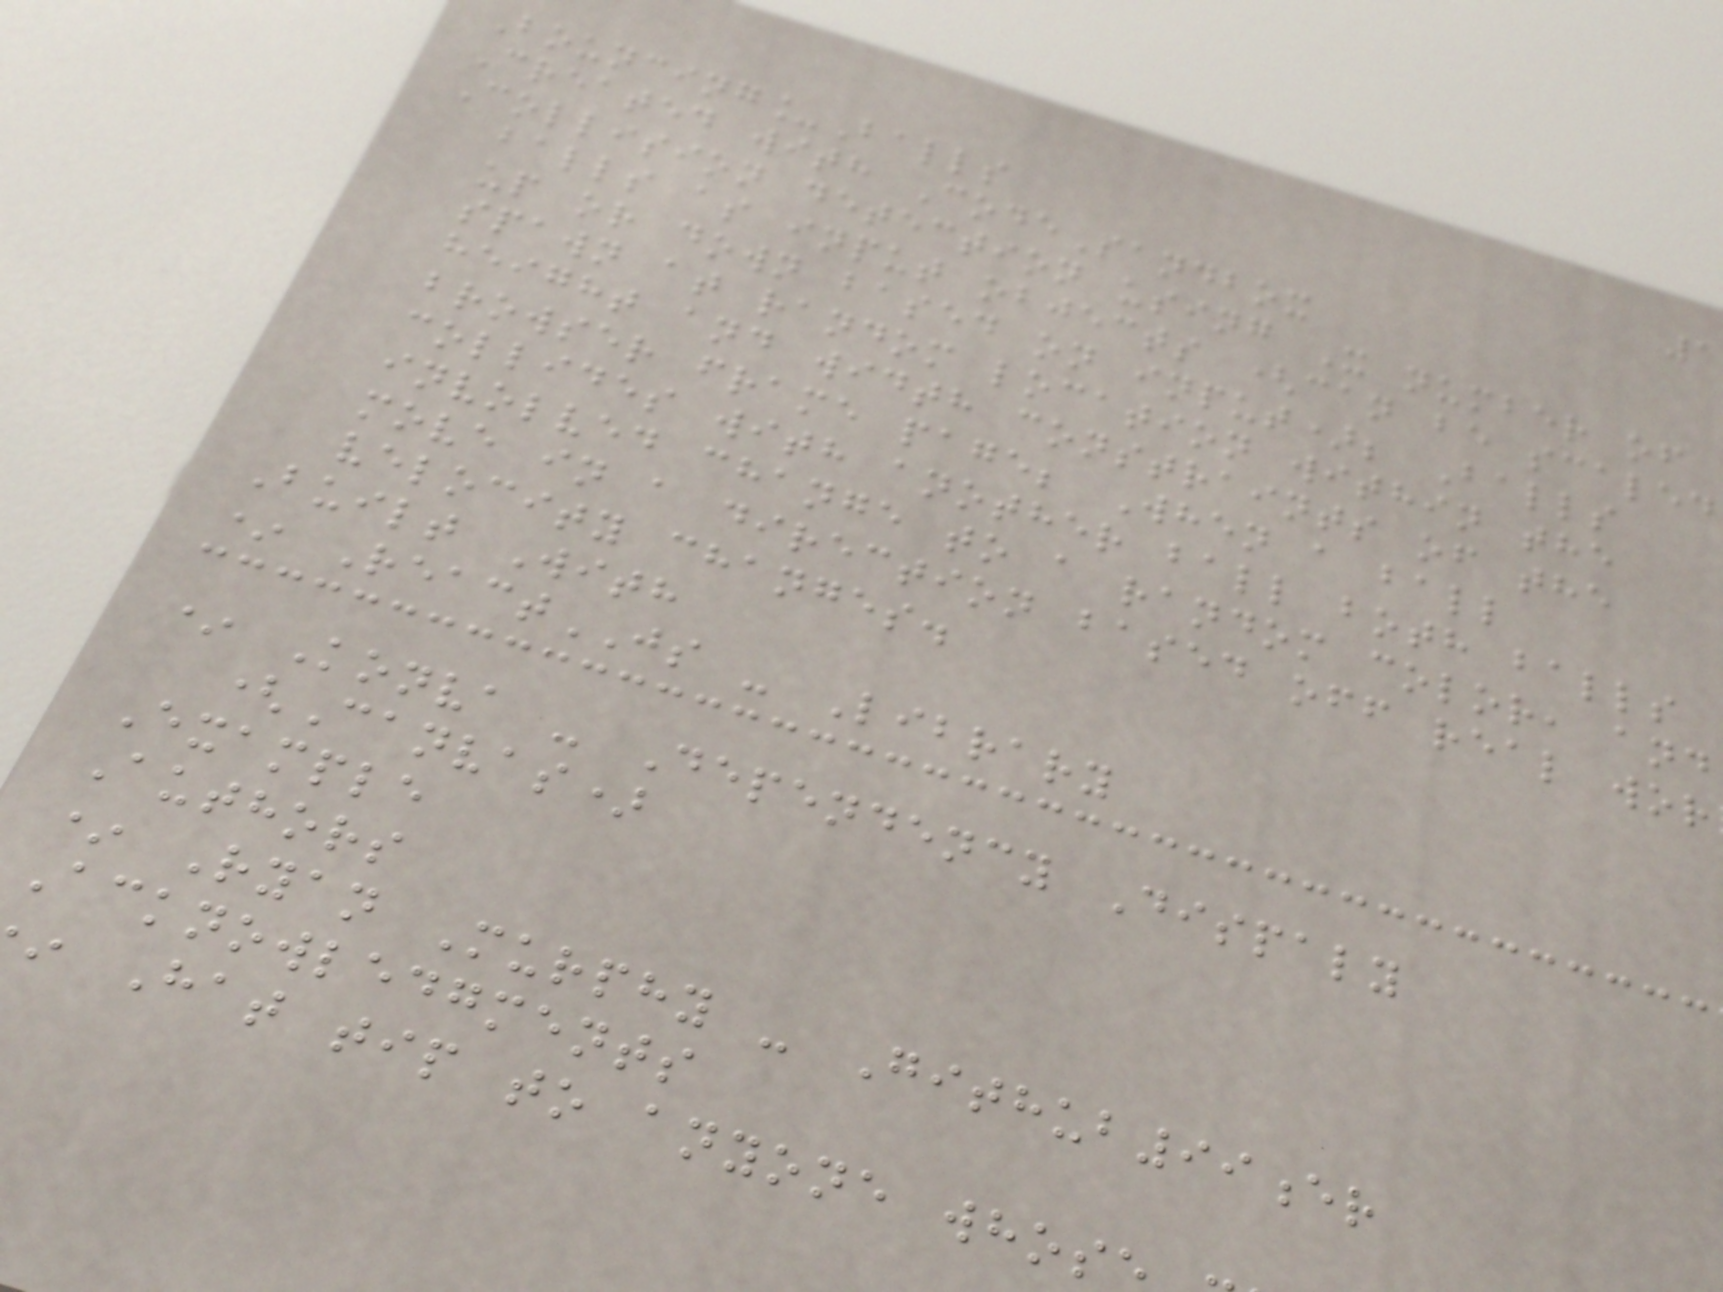Bouncing_Balls
Created with CodeSandbox
Collision detection using X number of
balls as input objects (can be scaled
up or down based on input); Balls
spawn at random location within the
height and width constraints of the
browser frame page; When a ball
collides with another ball both balls
involved change to a random color, and
move in a direction based off real wor
velocity changes.
Built With
* ReactJS - Library
* Konva - Dependency Dispaly
(Canvas)
Example
Authors
* Ryan Murphy - Github99er
Acknowledgments
Hat tip to anyone whos
